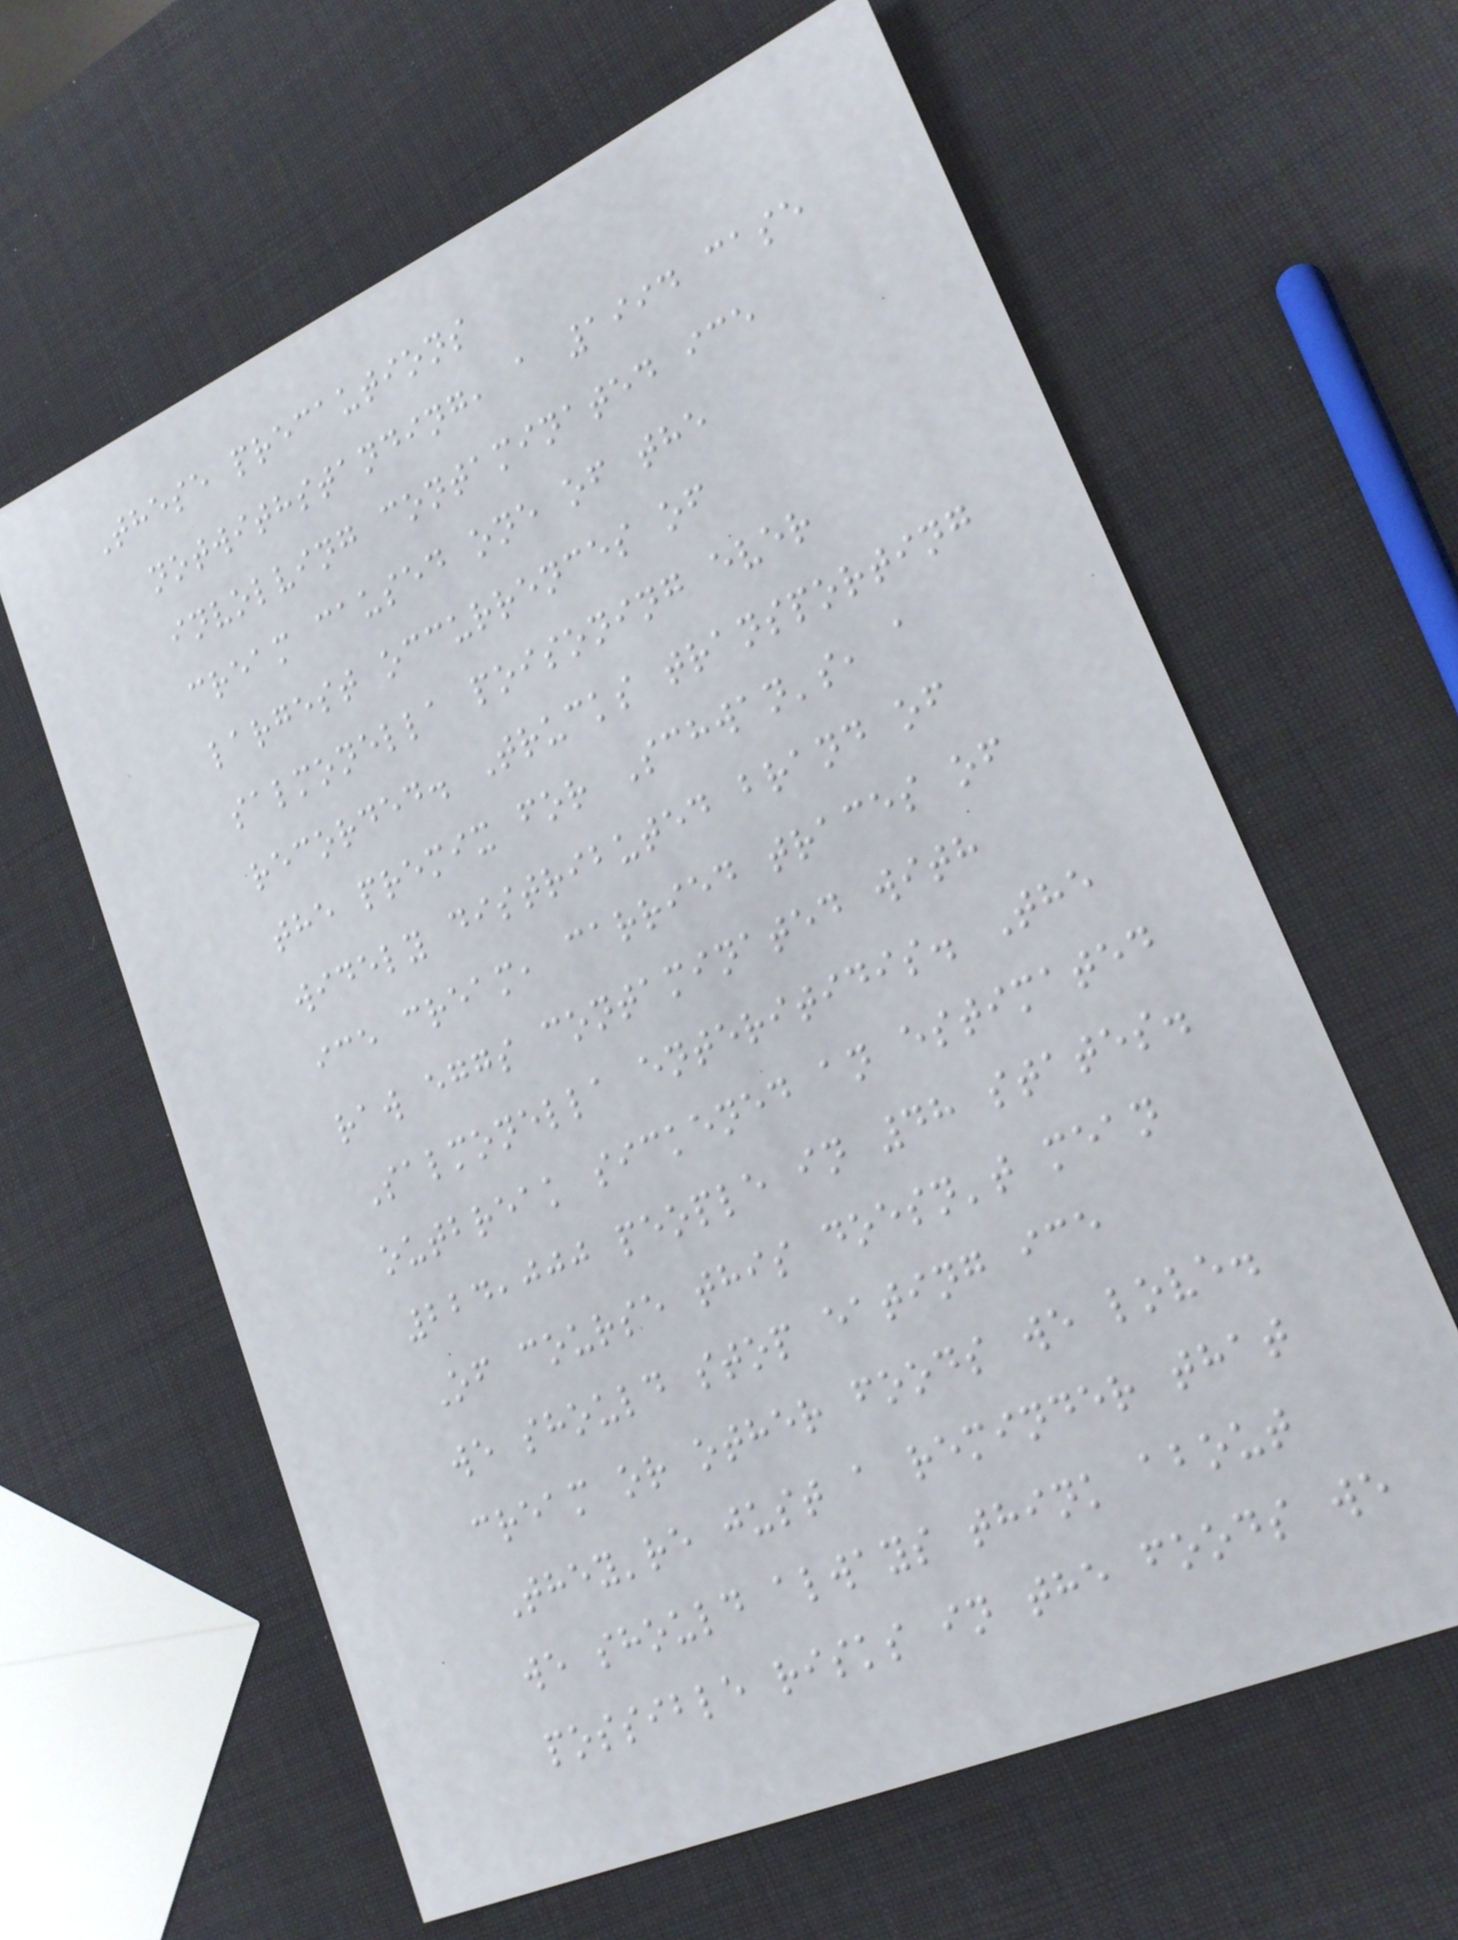These precautions
notwithstanding, a 1994 case
involving contaminated ice
cream caused one of the
largest occurrences of
salmonella poisoning ever
recorded. Trucks transporting
the premix for Schwan's, a
widely distributed brand of
ice cream, carried traces of
raw eggs contaminated with
Salmonella enteritidis. The
outbreak sickened an estimated
224,000 people in 48 states.
Of course this doesn't mean
we should stop eating ice
cream or other foods we love.
They're just a reminder that
we should always think about
possible risks in the foods we
